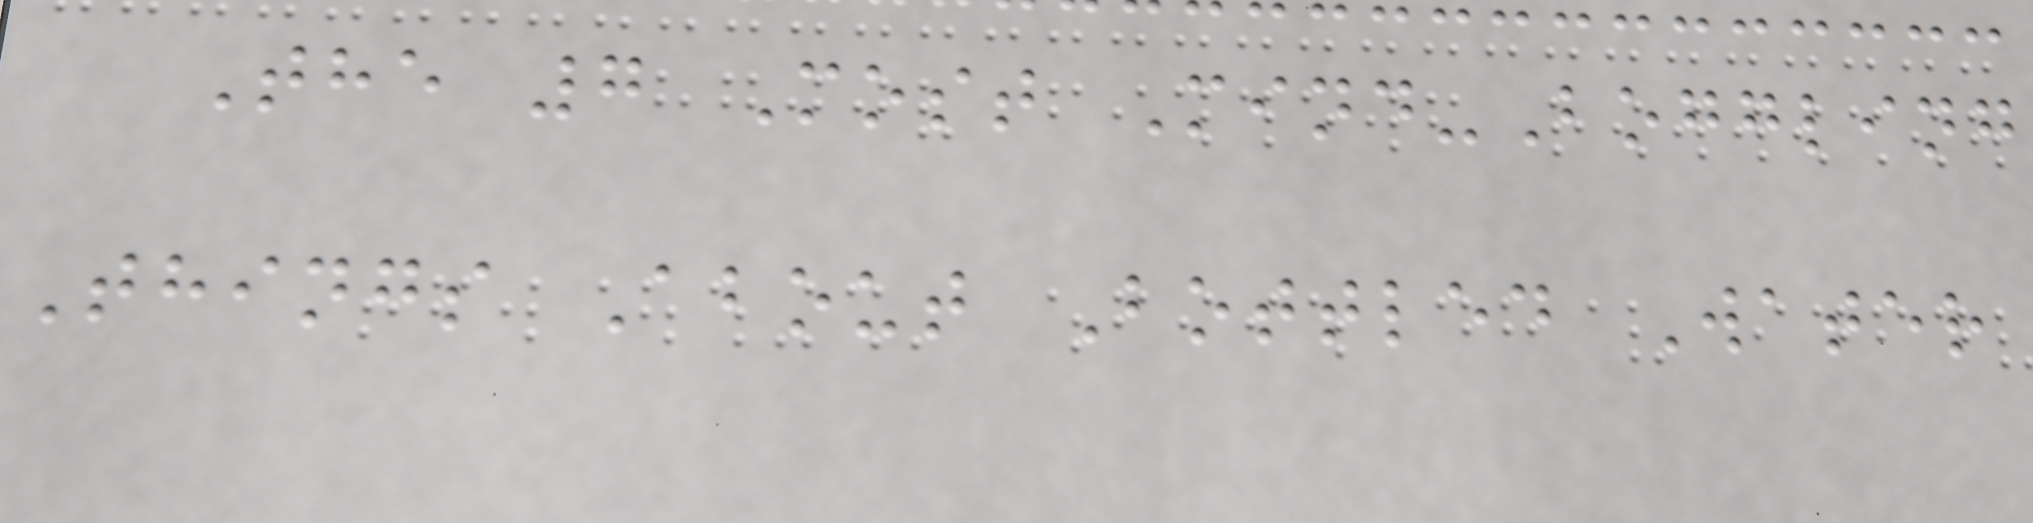The 7 Most Mind-Boggling
Things About Bottled Water
